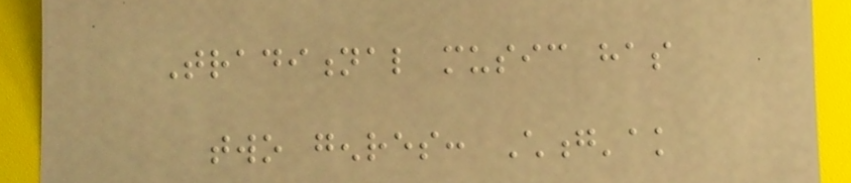Traditional music has
two genres: Chong'ak
